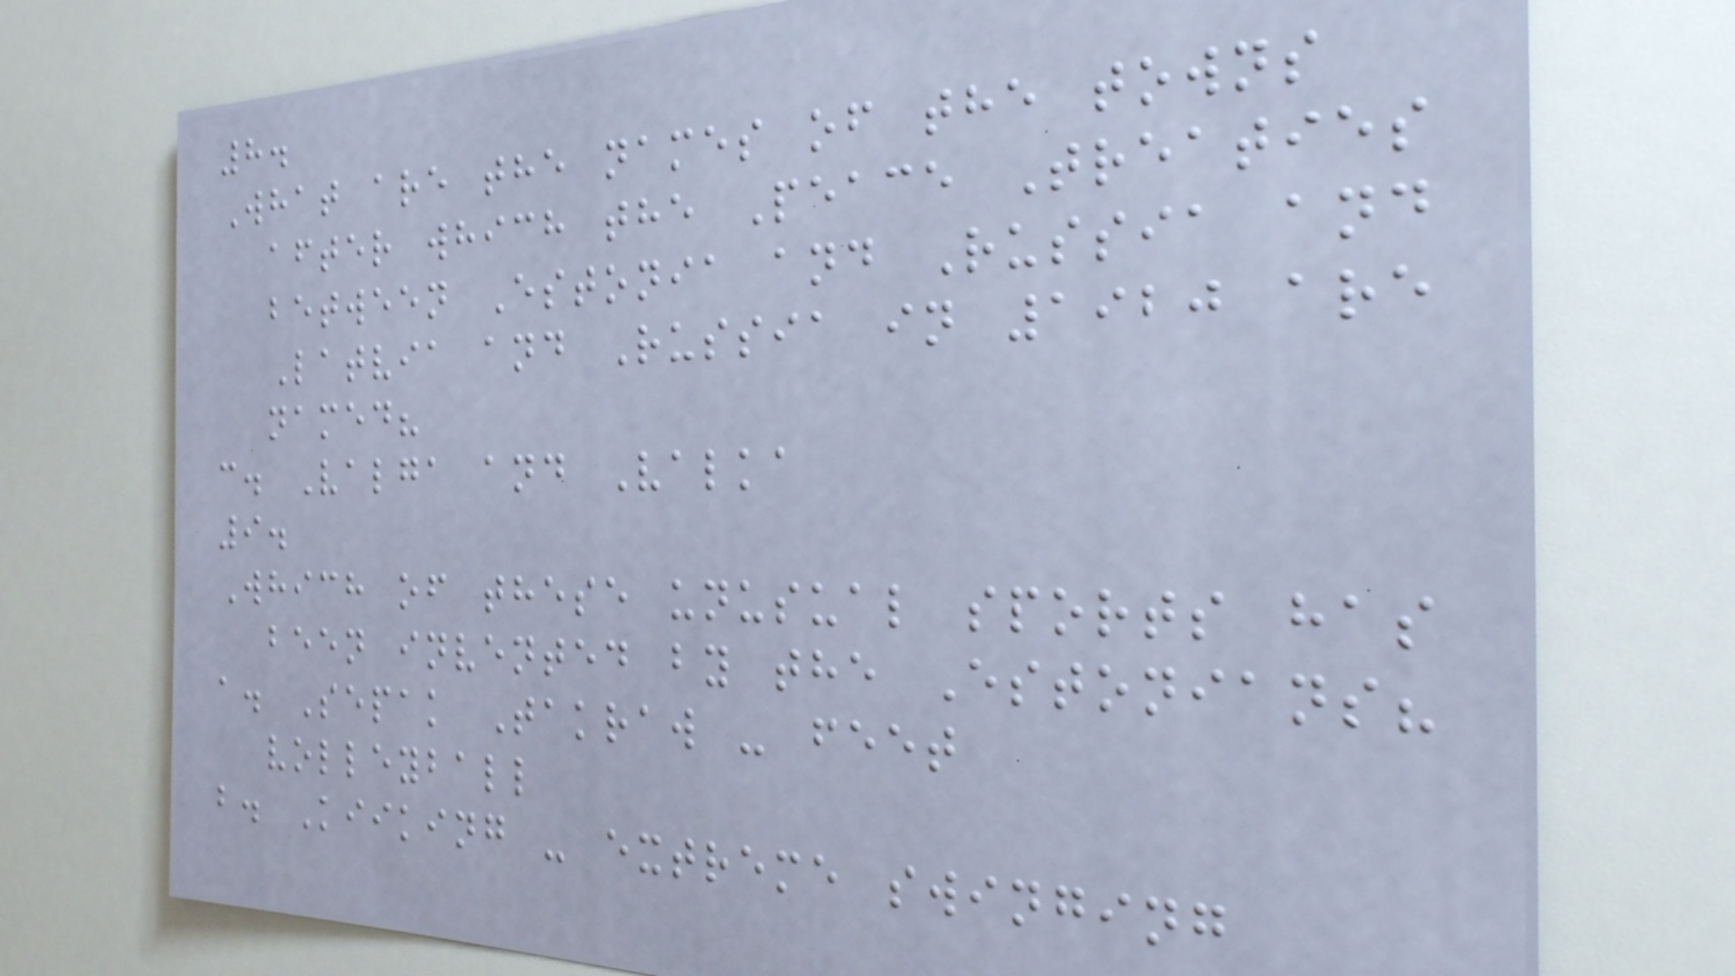8.
What are the names of the towns
after which the Peace Treaties
between Estonia and Russia and
Latvia and Russia in 1920 are
named?
c. Valga and Valka
9.
Which of these unusual sports has
been invented by the Estonians?
a. Sepak Takraw - feet
volleyball
b. Kiiking - extreme swinging
